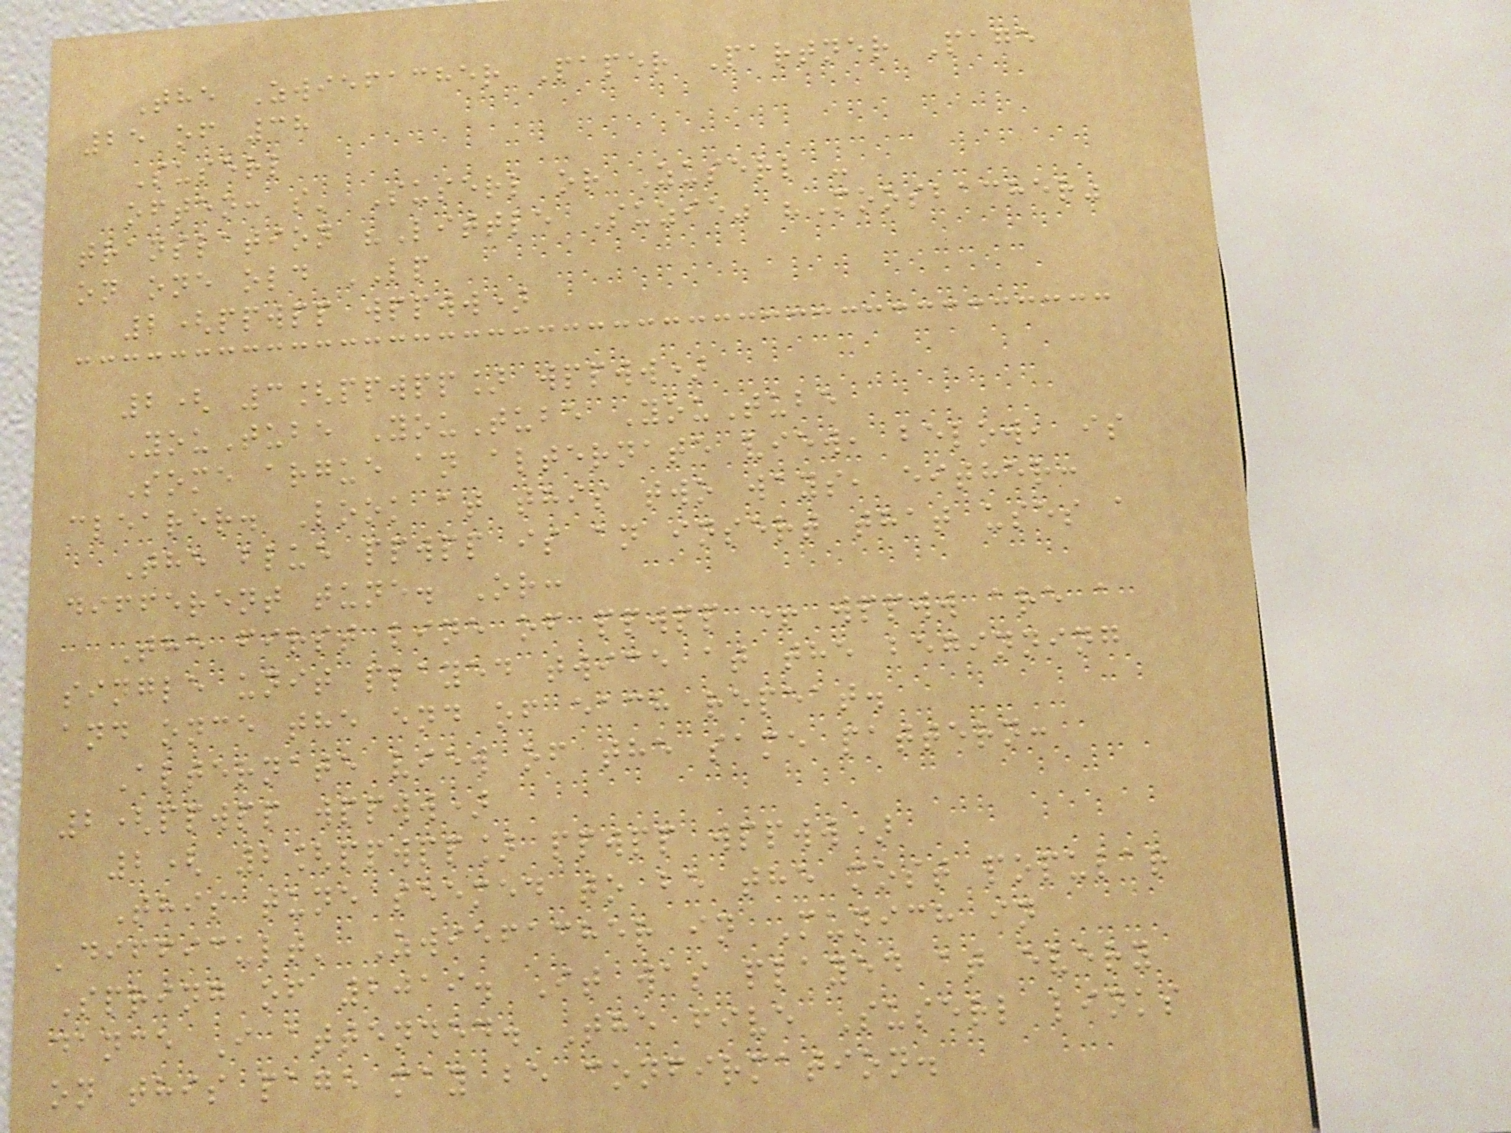The Zwiefacher Paper Partner Page
25 of 38
Suserl
often: s' Suserl or Zuserl -
translation "Little Suzie" "Moosbacher"
on one old LP
2(ppwpp wppww)
2( 3[ppwpp] wppww)
YouTube YouTube YouTube
Some argue an alternate view, below, is
clearer. Look at this two ways, either:
The blue ppwpp is an insert that uses a
different tune. Or:
The first line of ppwpp + wppww are a
single unit played twice at the beginning
and once the end of each repeat.
Alternate view of the same pattern:
2(ppwpp wppww)
2( 2[ppwpp] ppwpp wppww)
This tune seemed to be the most popular
'difficult' Zwiefacher in Munich in
Spring of 2019. It was played at every
dance I attended. The five Suserl links
on this page may be confirmation.
